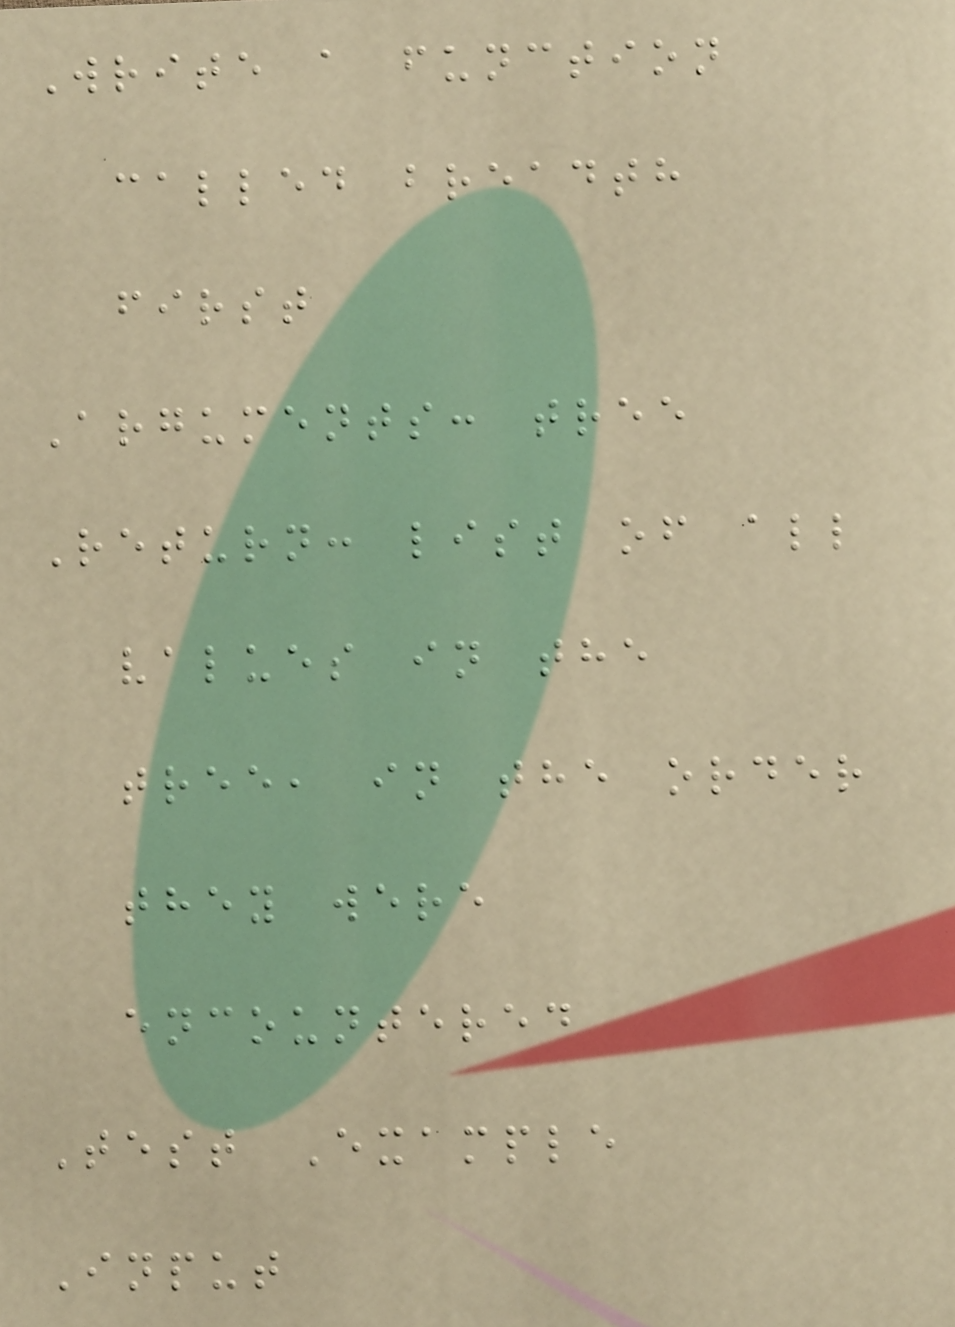Write a function
called breadth
first
Arguments: tree
Return: list of all
values in the
tree, in the order
they were
encountered
Test Example
Input
